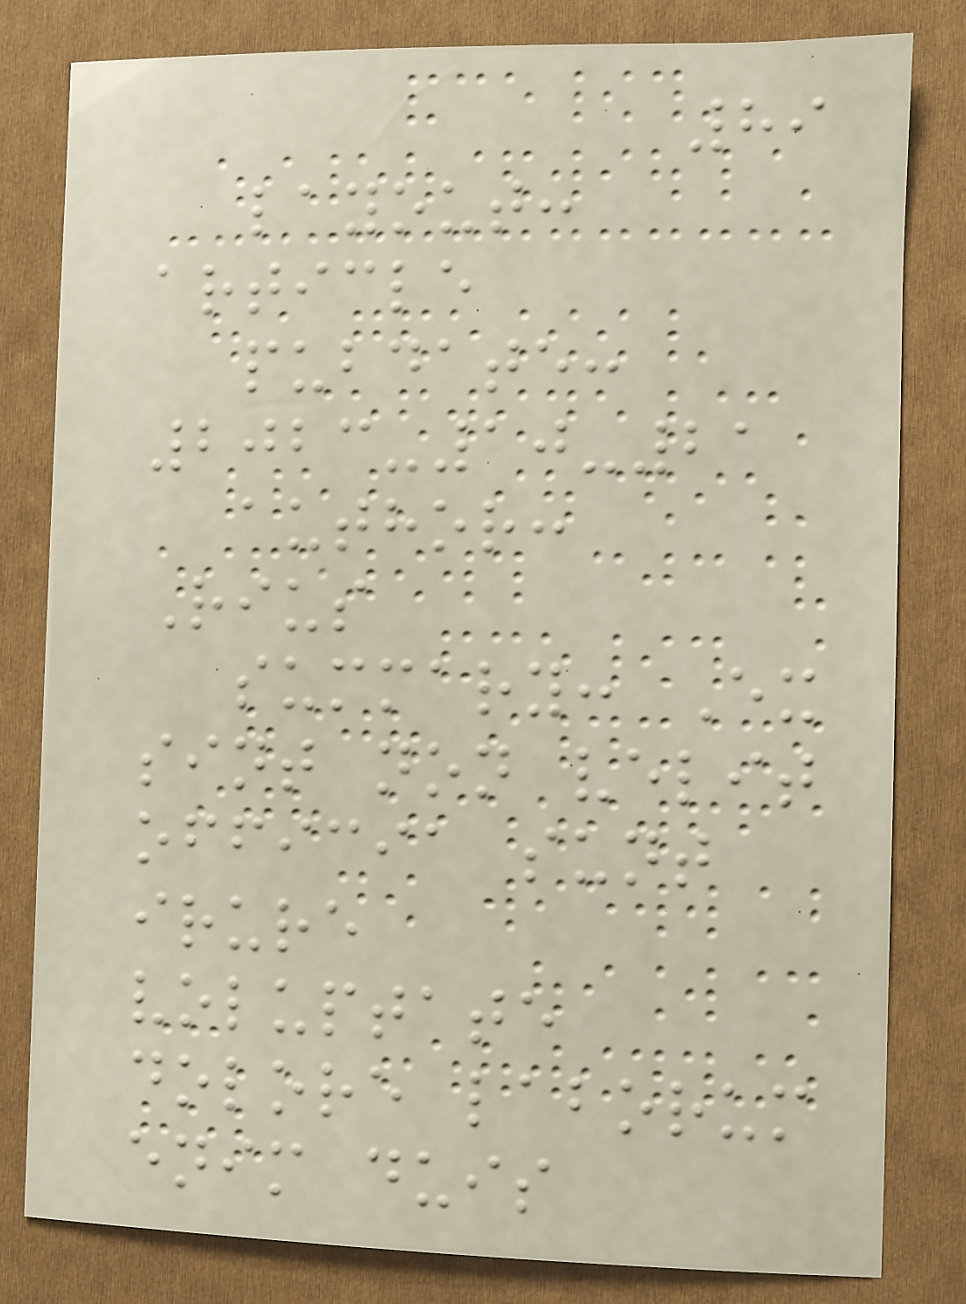89
layout:
article
pubdate:
2023-10-21
author:
Rius
summary: Ex
sint non velit
officia sunt
irure
voluptate
dolore laborum
enim duis
